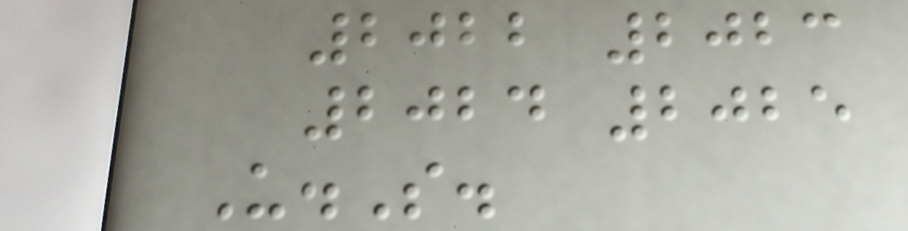2022 2023
2024 2025
U.S.
